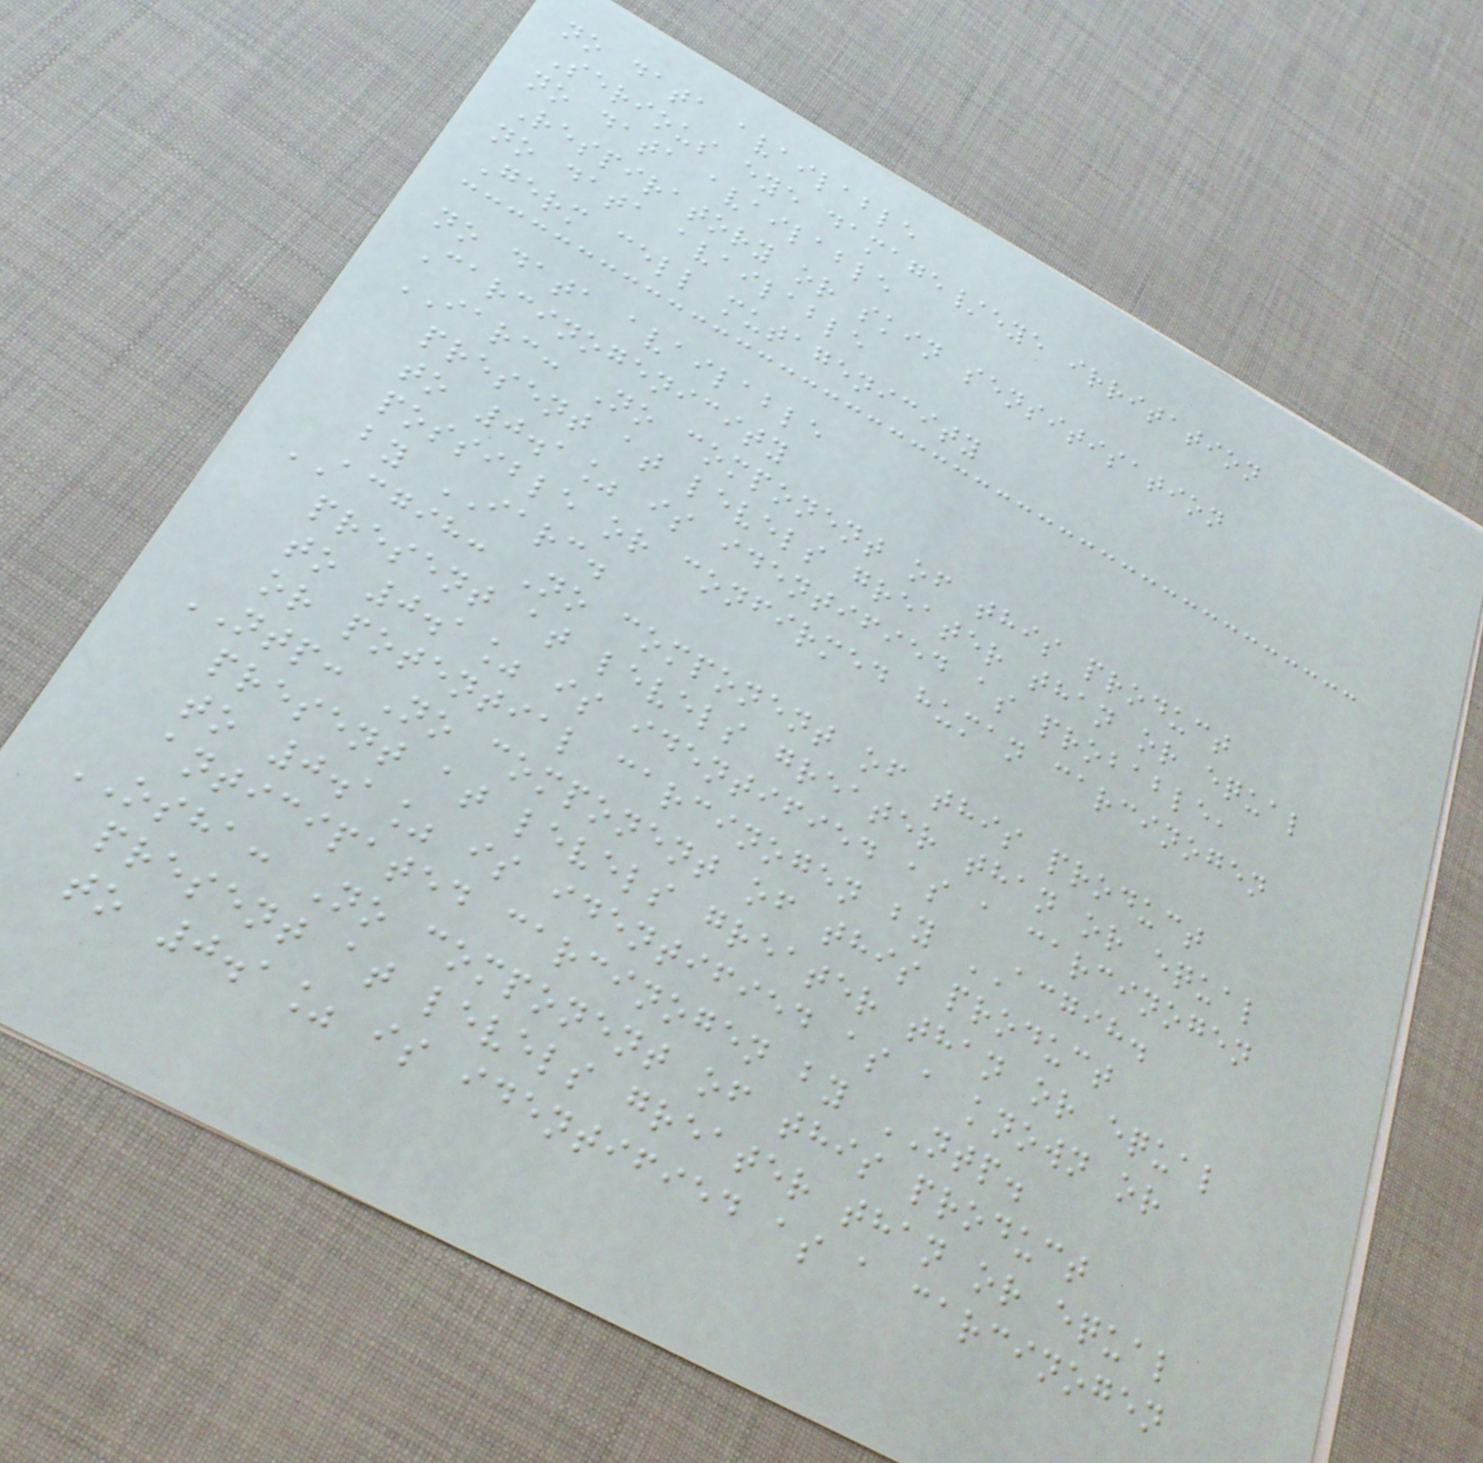no data available
Serious eye damage/eye irritation
no data available
Respiratory or skin sensitisation
no data available
Germ cell mutagenicity
no data available
Carcinogenicity
IARC: No component of this product
present at levels greater than or equal
to 0.1% is identified as probable,
possible or confirmed human carcinogen
by IARC.
ACGIH: No component of this product
present at levels greater than or equal
to 0.1% is identified as a carcinogen
or potential carcinogen by ACGIH.
NTP: No component of this product
present at levels greater than or equal
to 0.1% is identified as a known or
anticipated carcinogen by NTP.
OSHA: No component of this product
present at levels greater than or equal
to 0.1% is identified as a carcinogen
